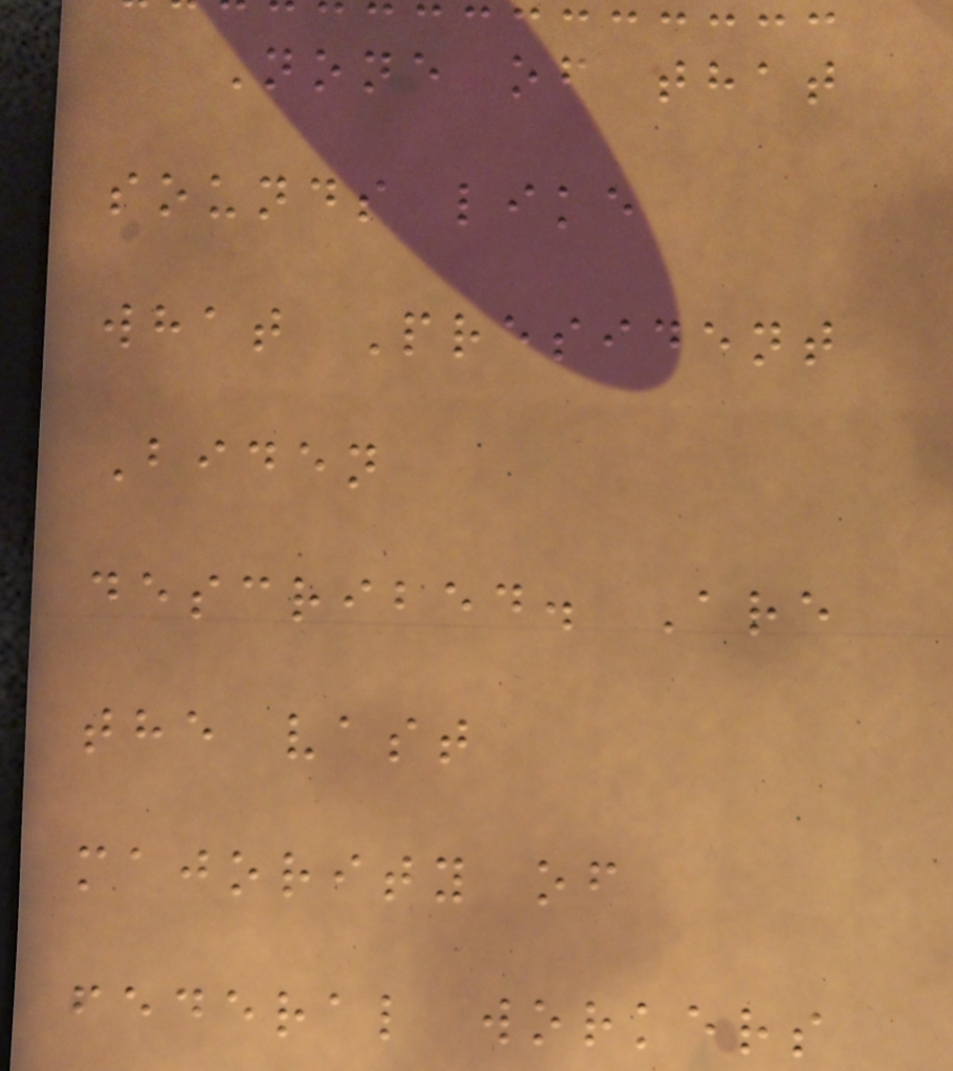None of that
sounds like
what President
Biden
described. Are
the vast
majority of
federal workers
